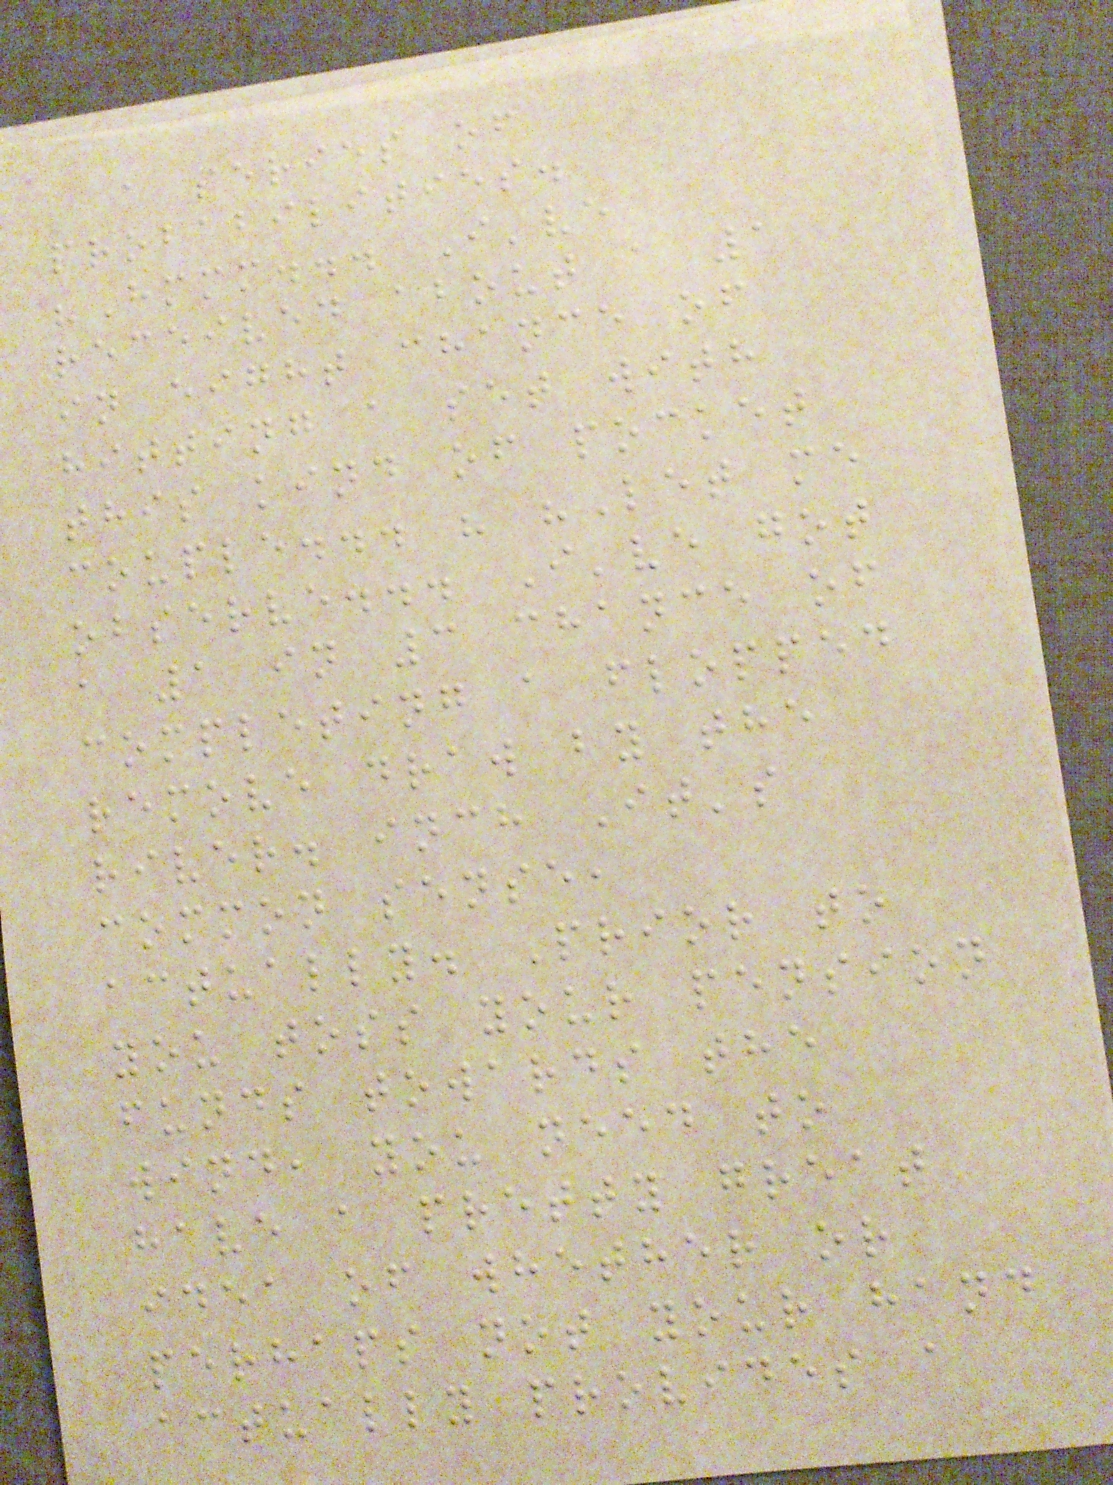a series of
probabilities.
"Hmmm... I've
received about a 1
in eight chance of
hitting a set with
this kind of pocket
couple... " "Let me
observe... I've got
a 1 in 3 chance of
completing a flopped
remove draw by the
river. inch It's
common sense,
actually. Prior to
you toss your pension
funds towards the
wind, you need to
have a pretty great
idea of whether or
perhaps not your hand
actually provides a
